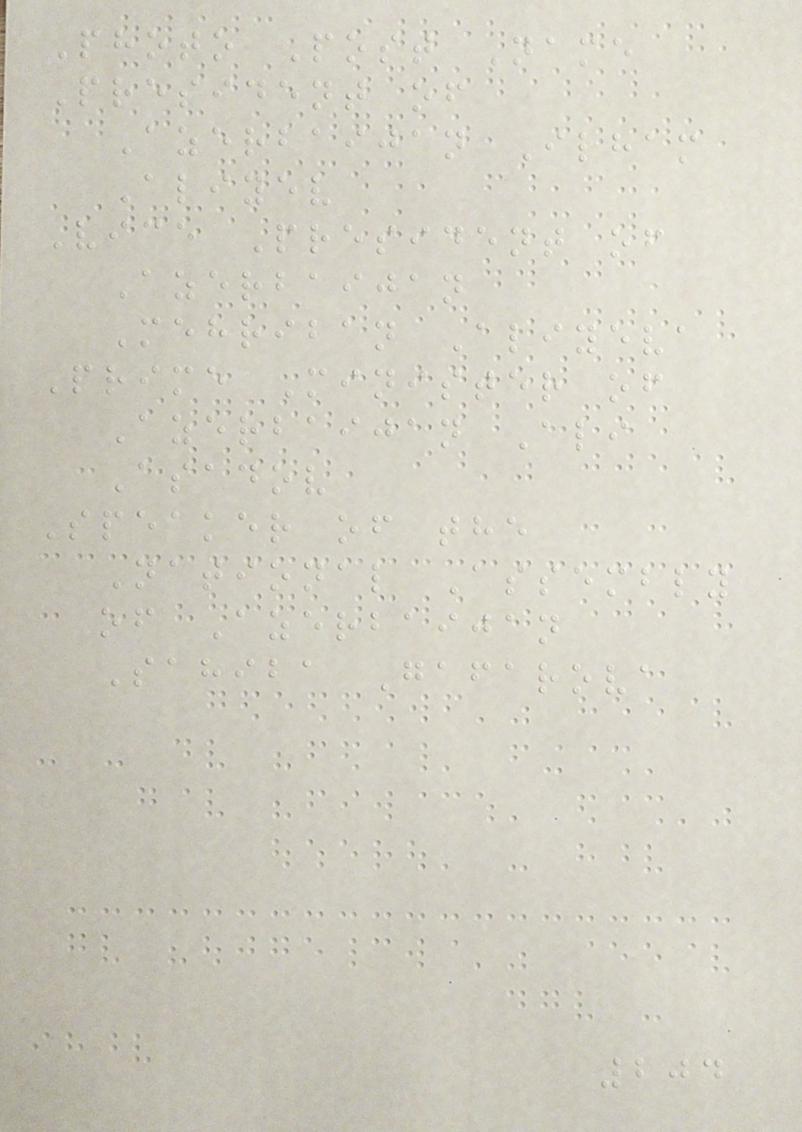Photo Post Name
President of
Azerbaijan Ilham
Aliyev
Vice President of
Azerbaijan
Mehriban Aliyeva
Prime Minister of
Azerbaijan Ali
Asadov
Speaker of the
National Assembly
of Azerbaijan
Sahiba Gafarova
204
